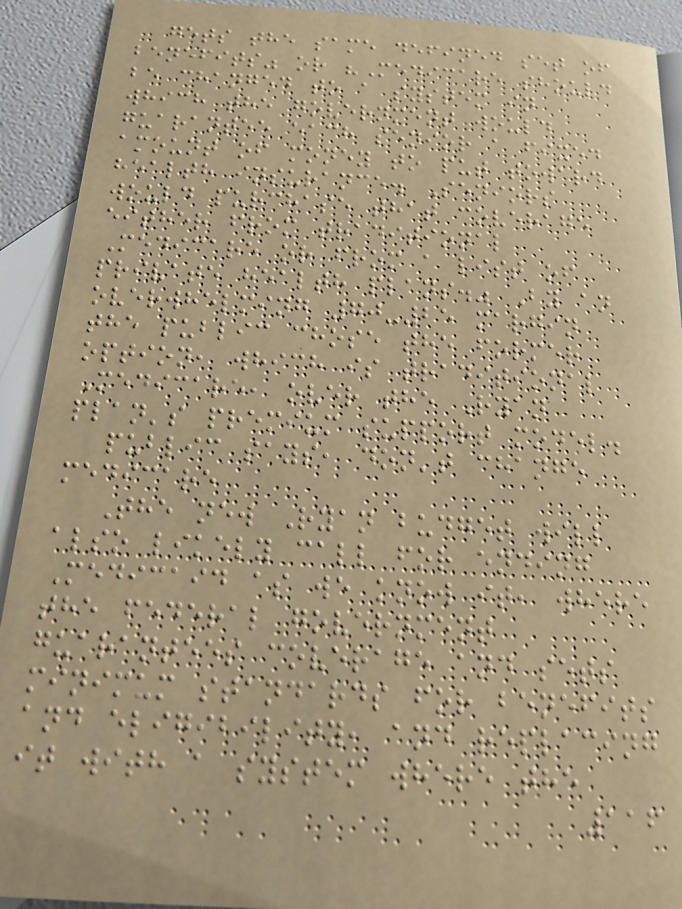gets the same defined set of
benefits" or "Medicare should
be changed to a system in
which the government would
guarantee each senior a fixed
amount of money to put toward
health insurance. Seniors
would purchase that coverage
either from traditional
Medicare or from a list of
private health plans." By an
overwhelming 70-25 margin
the public chose the former
option, which is traditional
Medicare, over the Ryan
plan's premium support model.
public says, don't change
medicare
The new Ryan budget will
also likely call for ending
Medicaid as we know it, where
the federal government
guarantees coverage and sets
minimum standards for benefits
and eligibility, and replacing
it with a system where the
116
